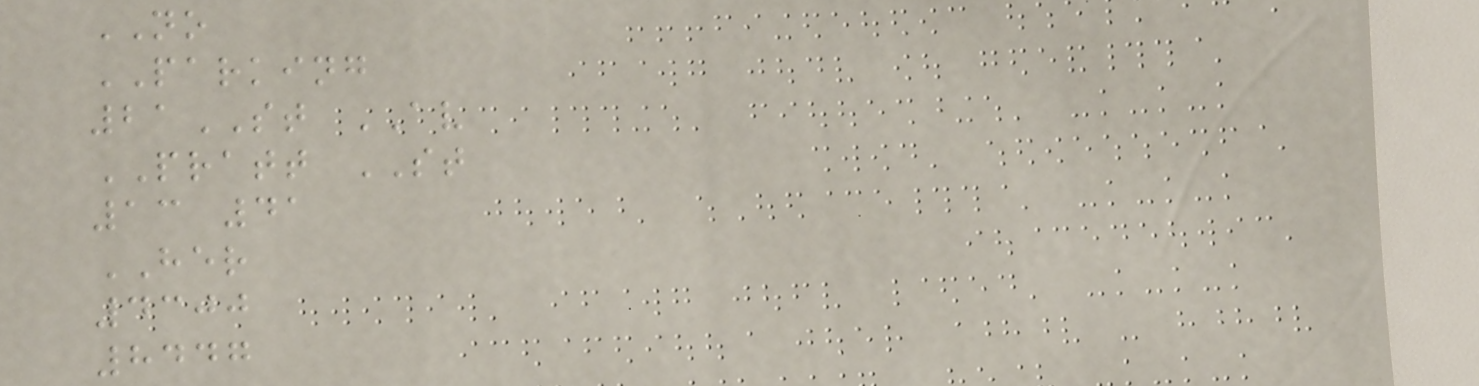NO
PARKING
21ST AV
PRATT ST
13 41
HER
4300
8447
